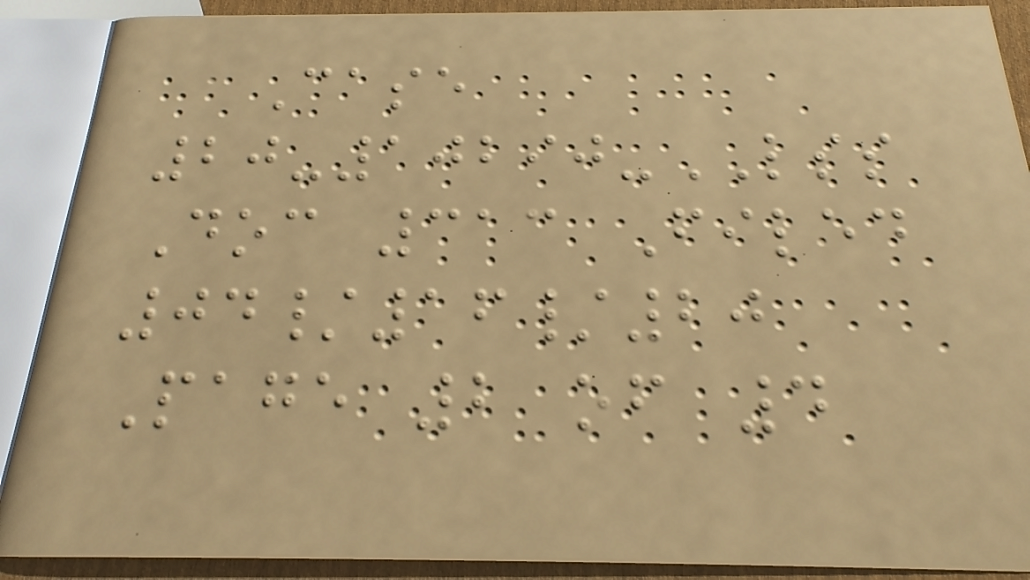Case
20-10290-LSS
Doc 313 Filed
04/16/20
Page 2 of 4
